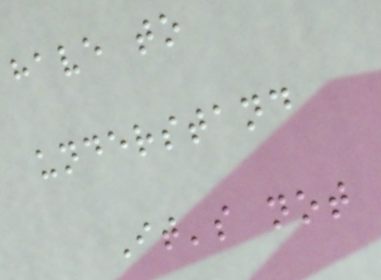have to
understand
It's not
